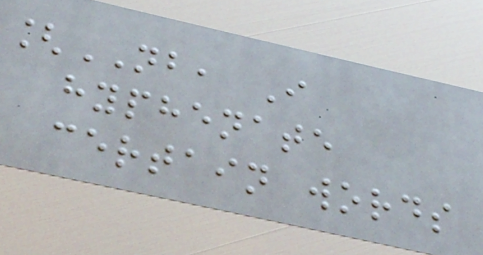[NB, I
hyphenate
certain words
